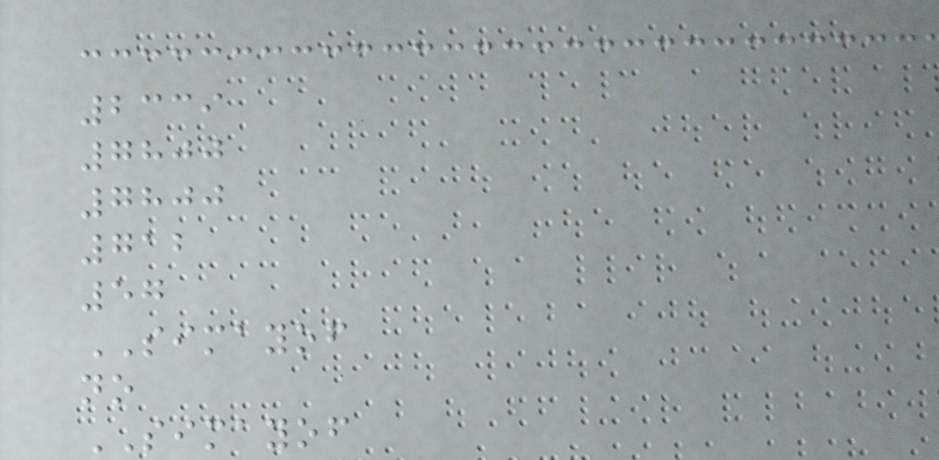2339
7800
7800
712
57
SIMAYOF
no
SIMAYOF
